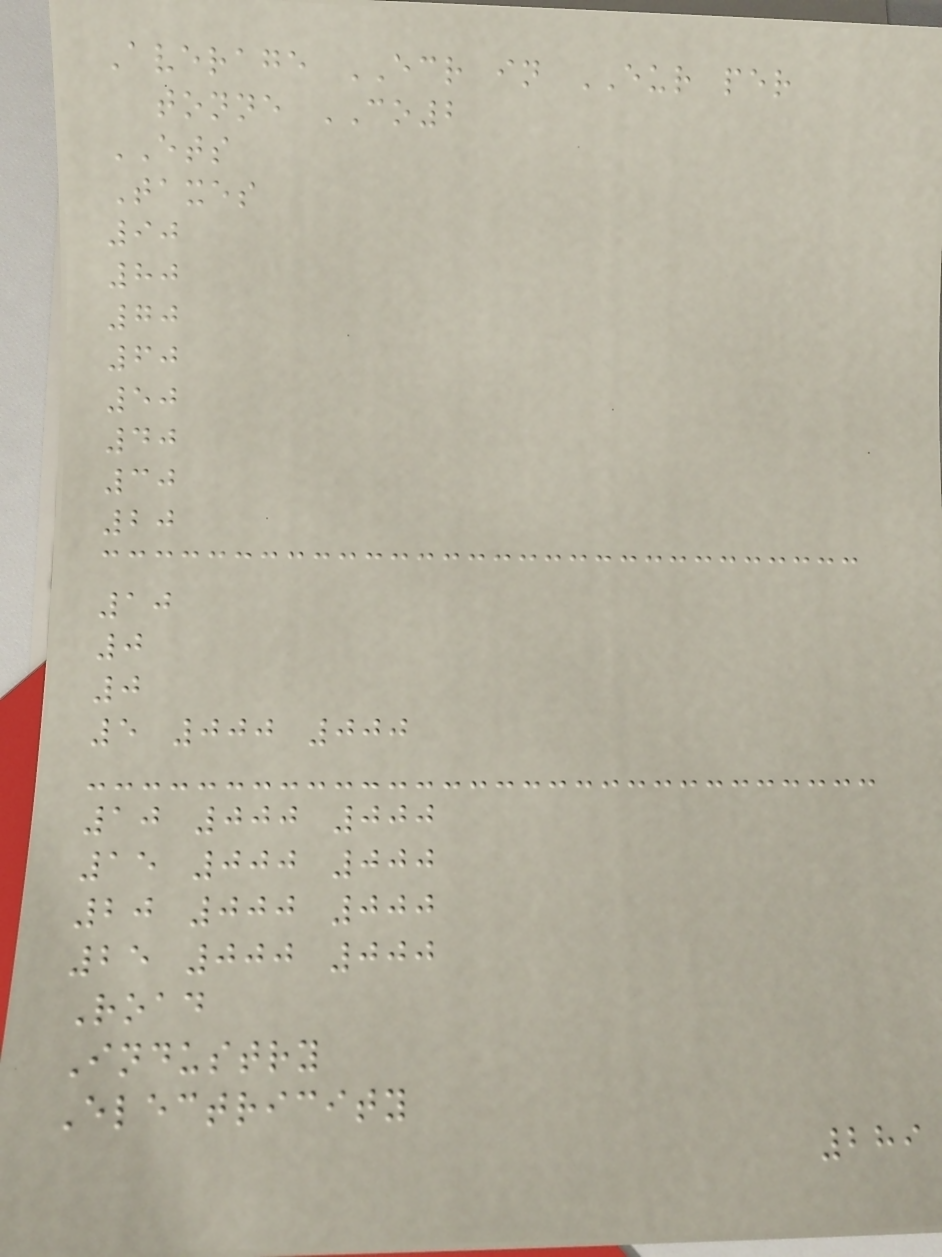Average ECR in EUR per
tonne CO2
ETS
Taxes
90
80
70
60
50
40
30
20
10
0
0
5 000 000
10 000 000
15 000 000
20 000 000
25 000 000
Road
Industry
Electricity
289
